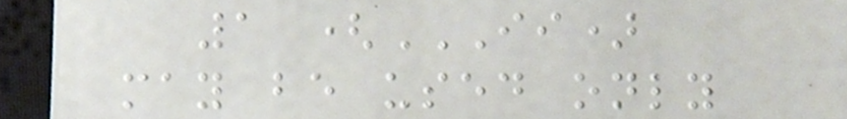1 (II)
MAY BE USED ONLY
